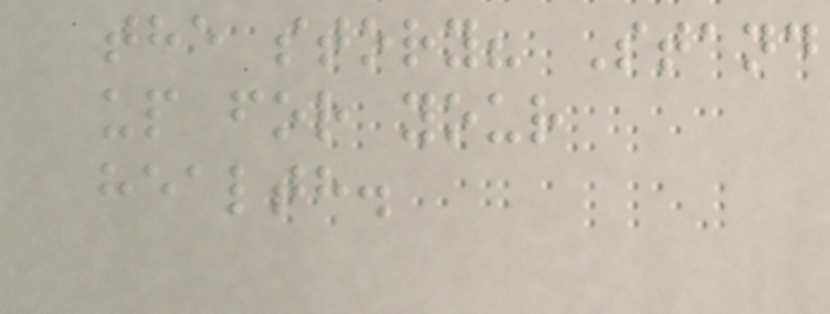the story? Stand
up for your
health.
